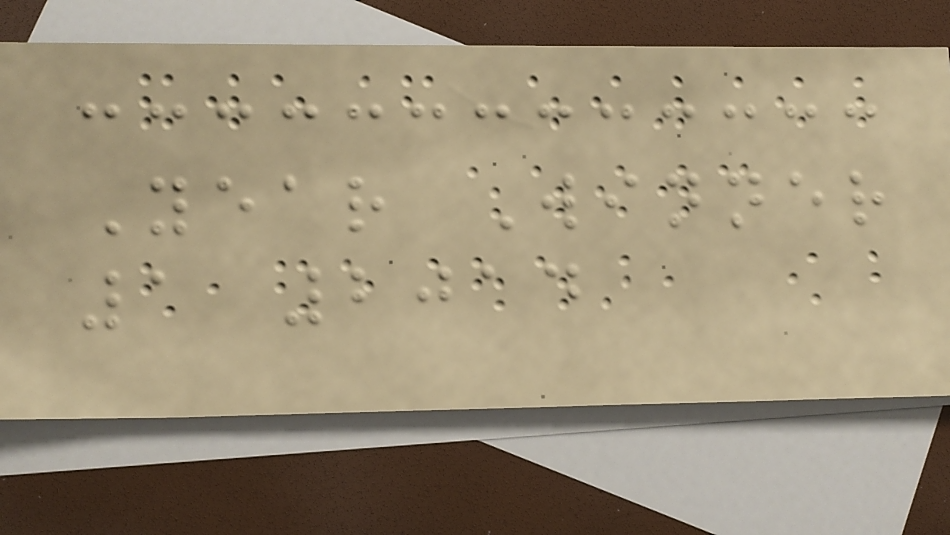Year Winner
1 2014
